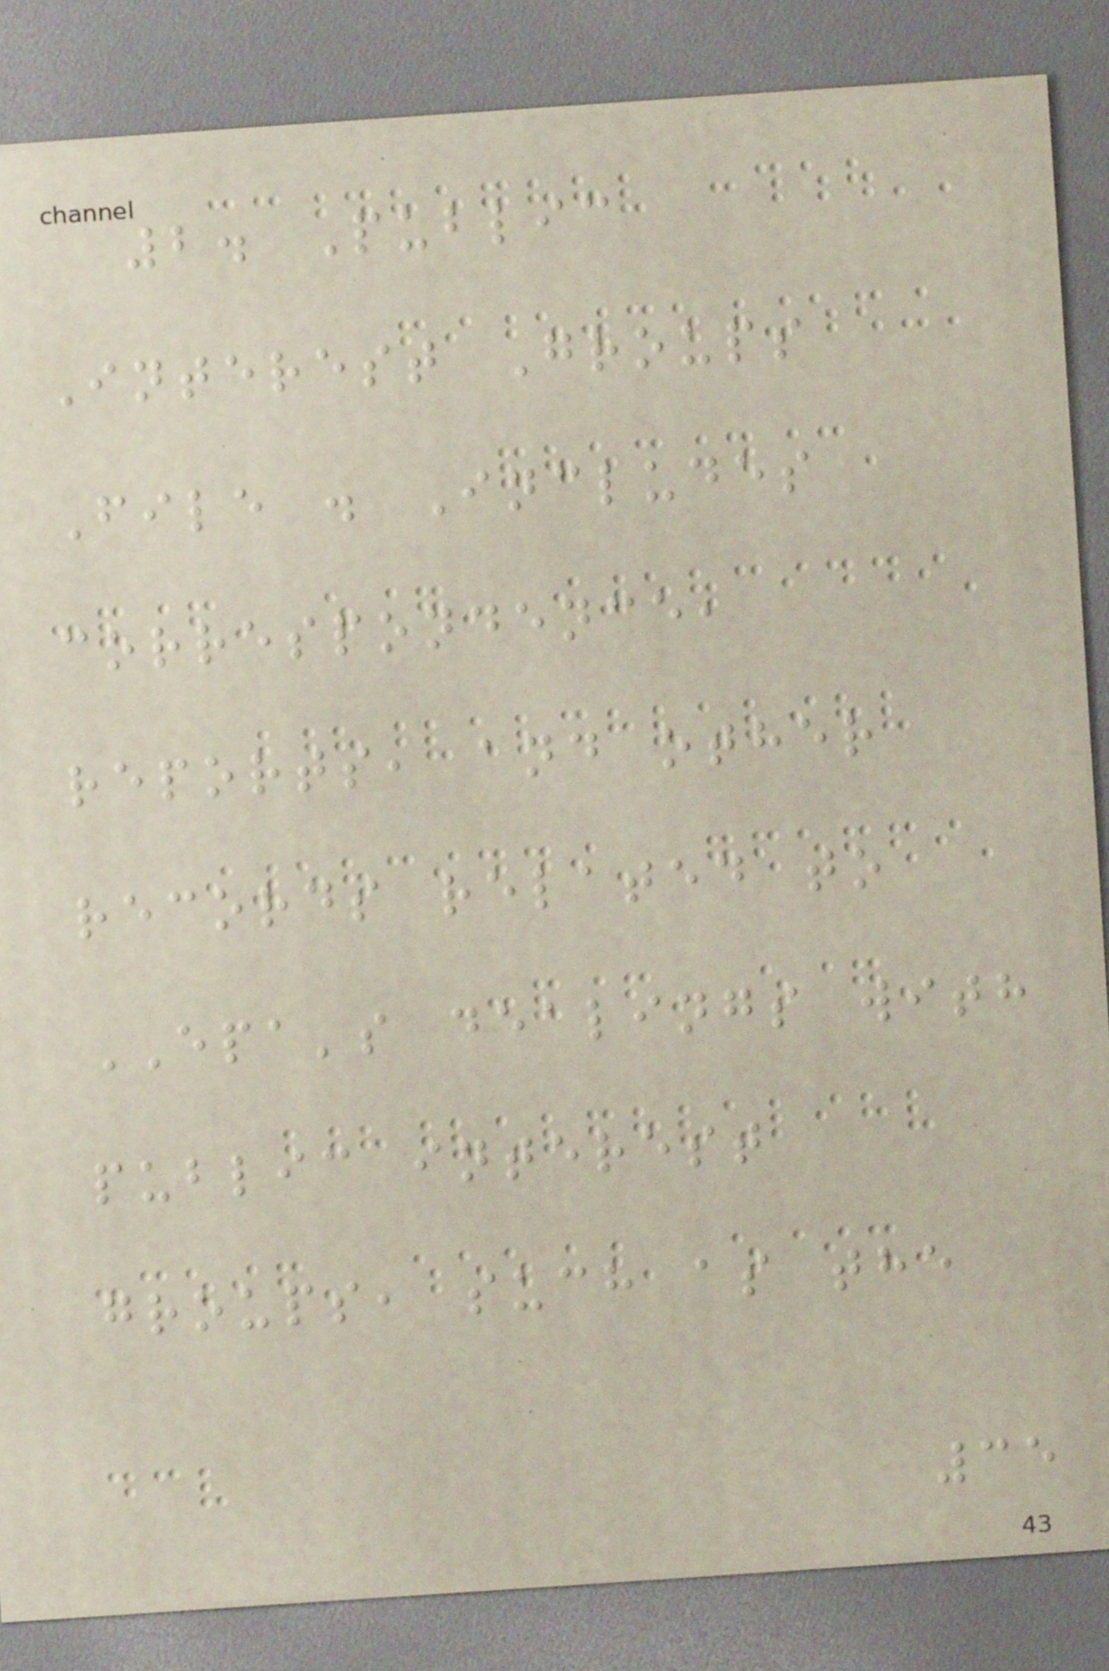2. Public
Interest Groups
File . Includes
correspondence,
reports, and other
records related to
EPA's dealings with
public interest
groups, such as the
35
